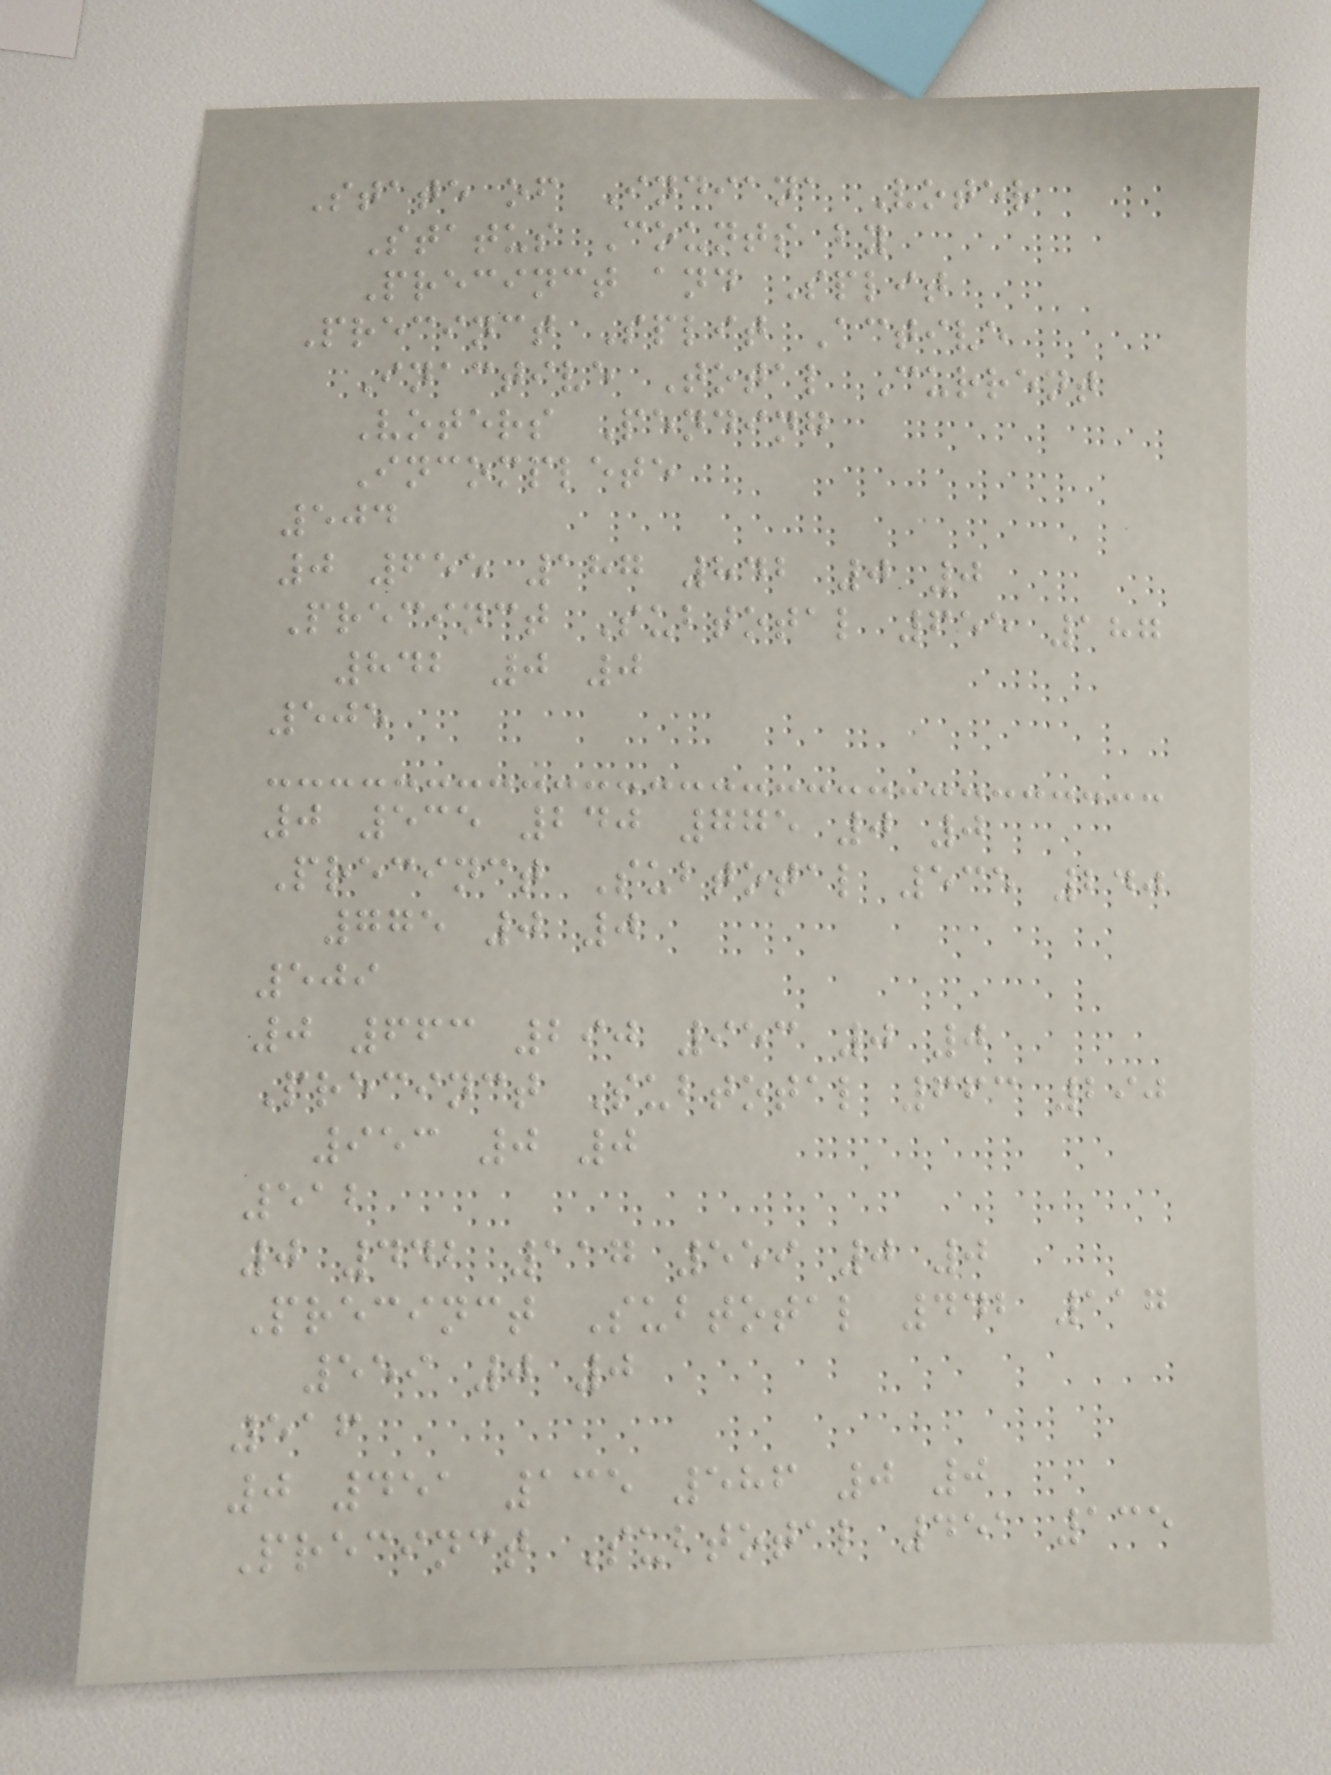State of Indiana Voter
Status Counts by
Precinct and Split
Precinct Split Active
Inactive Total Current
Voters Pending
Incomplete
504
0 655 187 842 0 0
Precinct Subtotal 655 187
842 0 0
505
0 535 240 775 0 0
Precinct Subtotal 535 240
775 0 0
509
0 663 290 953 0 0
Precinct Subtotal 663 290
953 0 0
512
0 442 117 559 0 0
Precinct Subtotal 442 117
559 0 0
516
0 451 135 586 0 0
Precinct Subtotal 451 135
